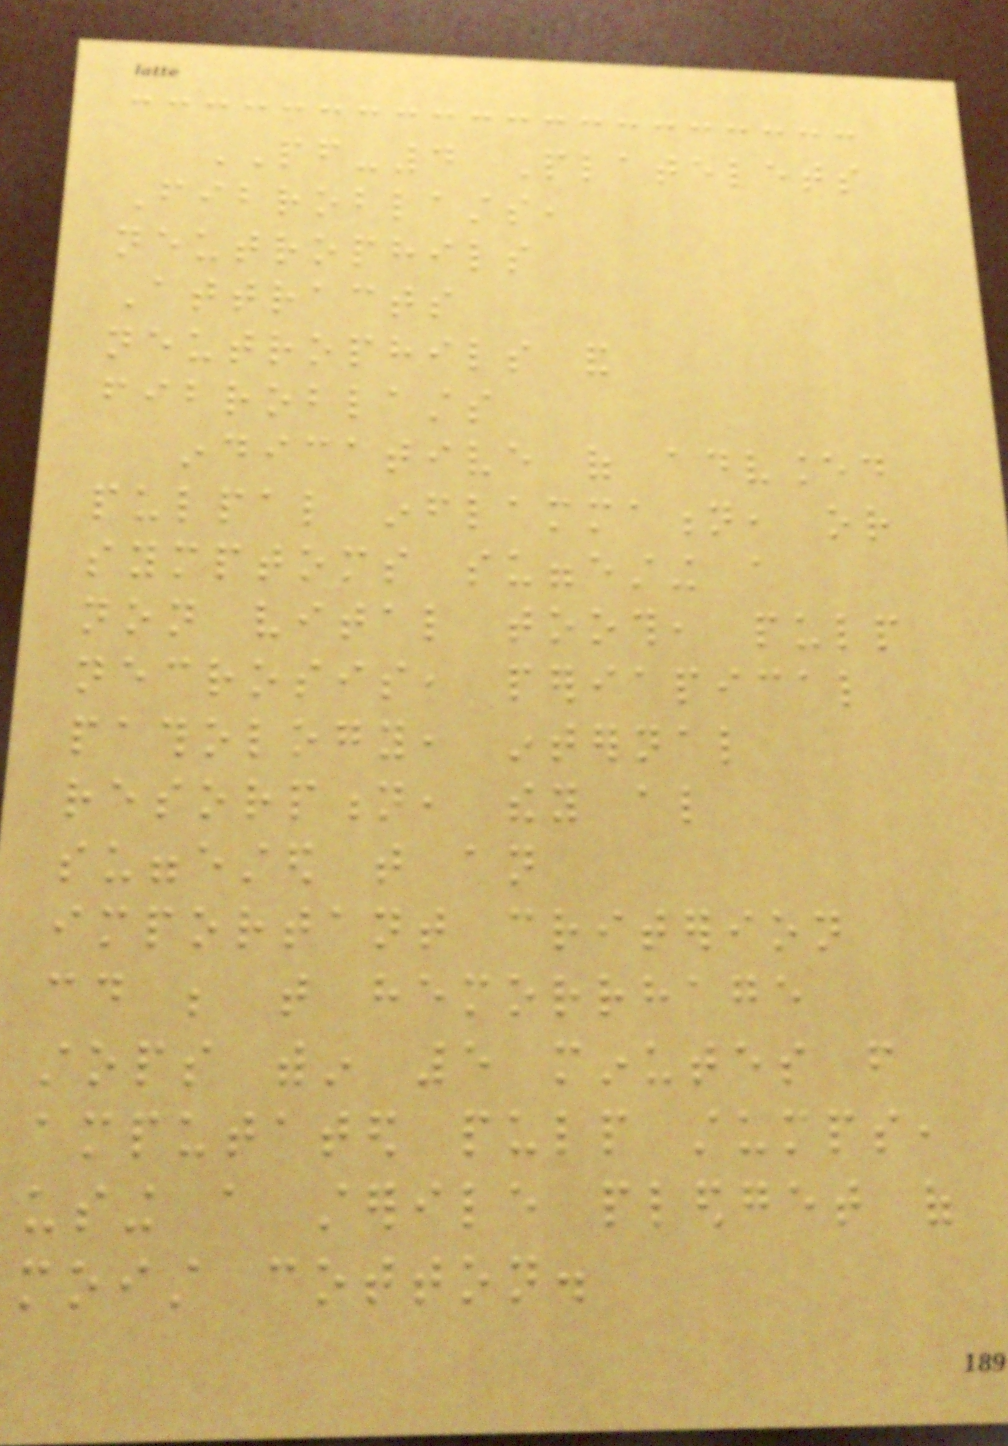PF-4 Platelets
Fibroblasts,
neutrophils
Attracts
neutrophils and
fibroblasts
indicative of advanced
pulpal inflammation, or
symptoms suggesting a
non vital tooth, pulp
necrosis, periapical
pathology, internal
resorption, they also
suggested that an
important criterion
could be that hemorrhage
stops within 5 minutes from
amputated pulp stumps,
using a sterile pledget of
moist cotton.
